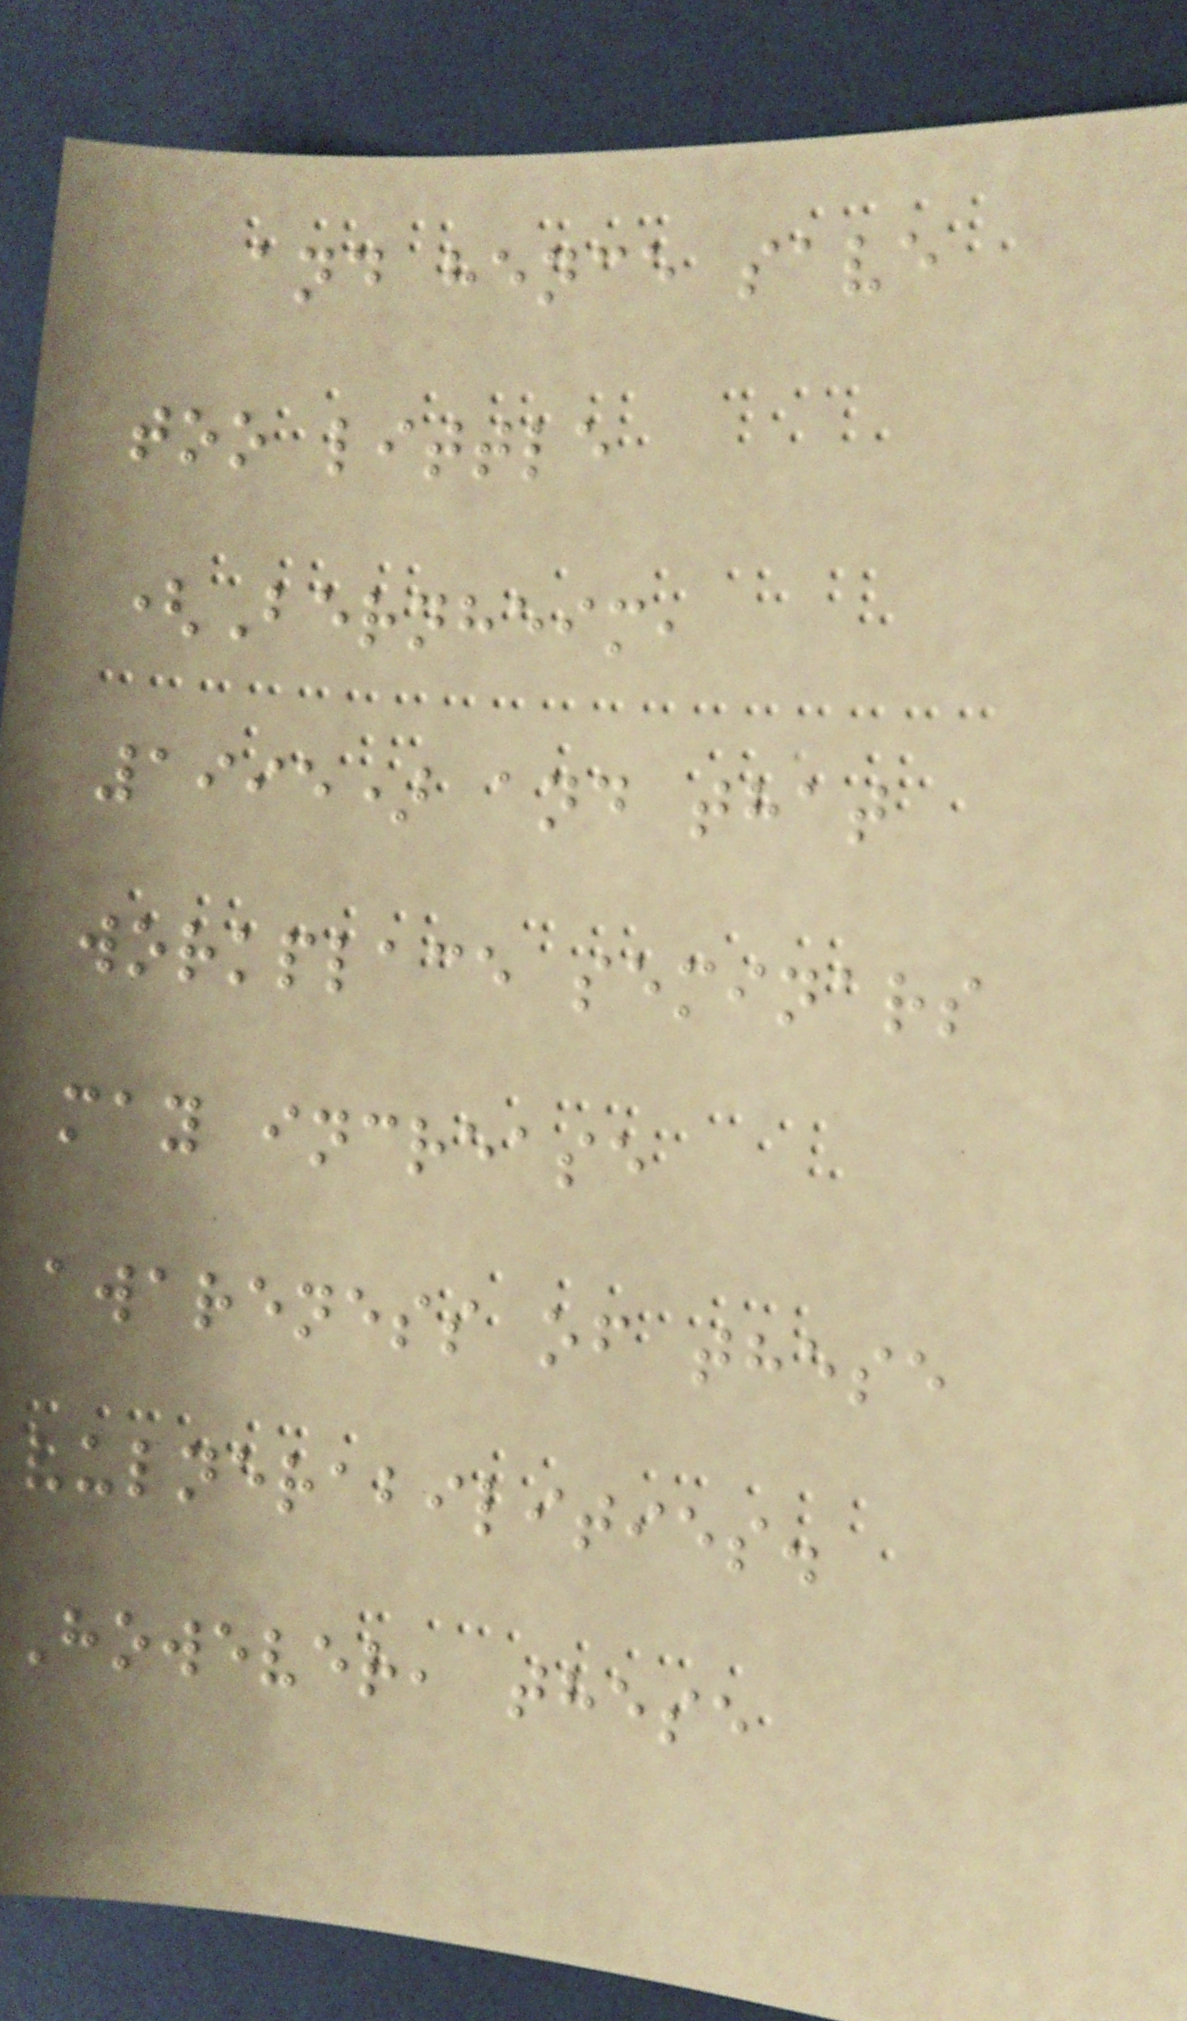and hence save
too little
(Bernheim,
1995) and that
workplace seminars
may increase
awareness of these
vulnerabilities.
However, these
